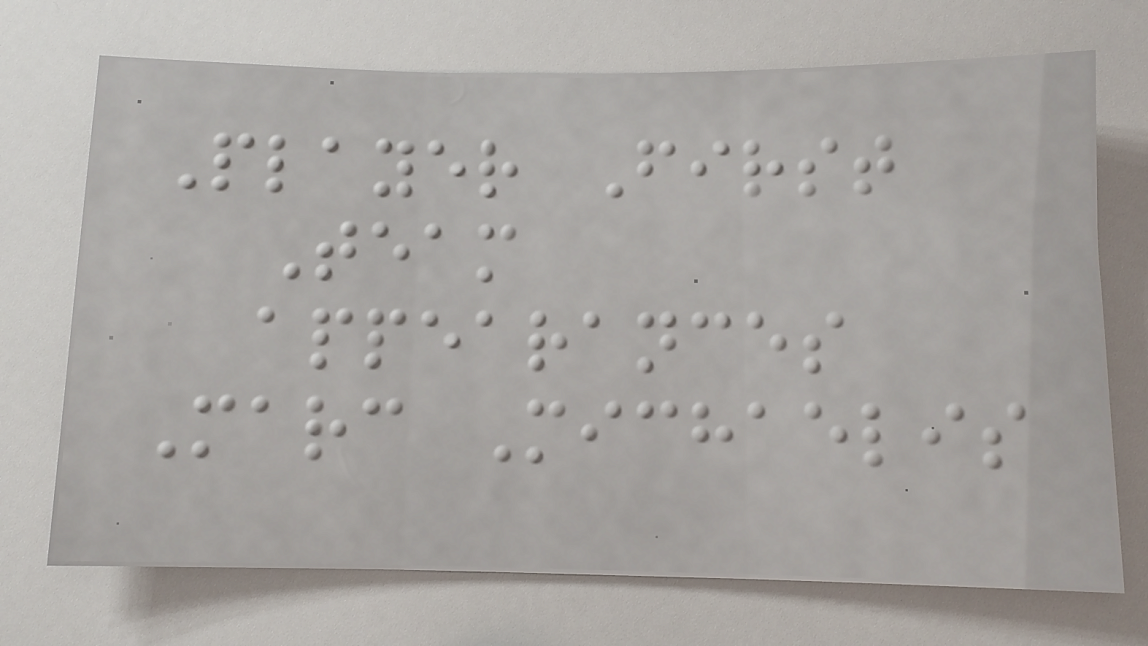Player First
Team
appearances
Marc Michaelis
